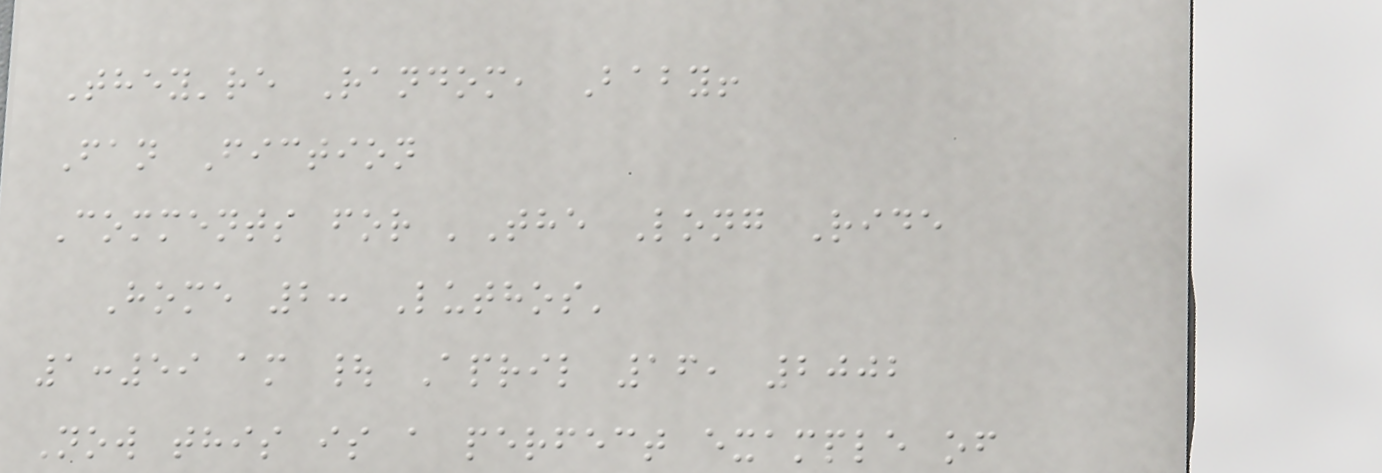They're Random, Baby!
Fan Fiction
Comments for 'The Long Ride
Home 2: Luthos'
1:59 am | April 16, 2002
Now this is a perfect example of
